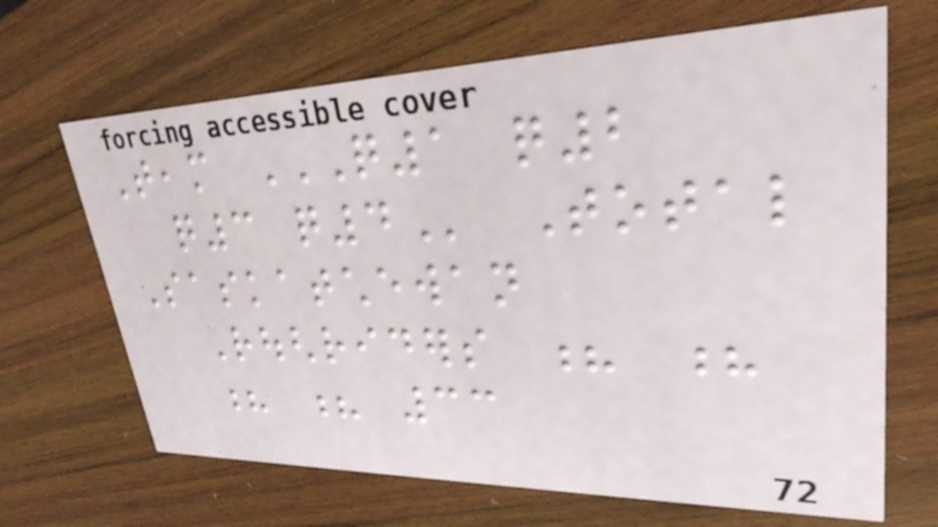Team Q1 Q2
Q3 Q4 Total
Saskatchewan
Roughriders ? ?
? ? 33
